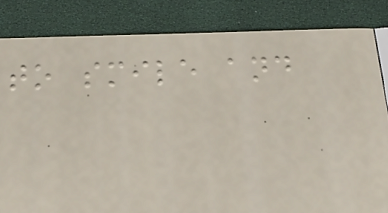to smile and
